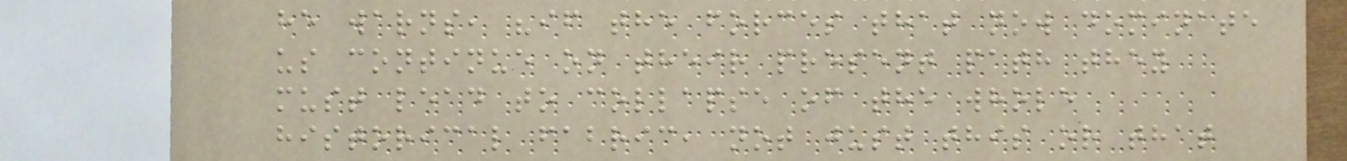he warns, "if the forces that now dominate
us continue on their present path they
must lead to collapse of the whole
historical fabric, not just this or that
